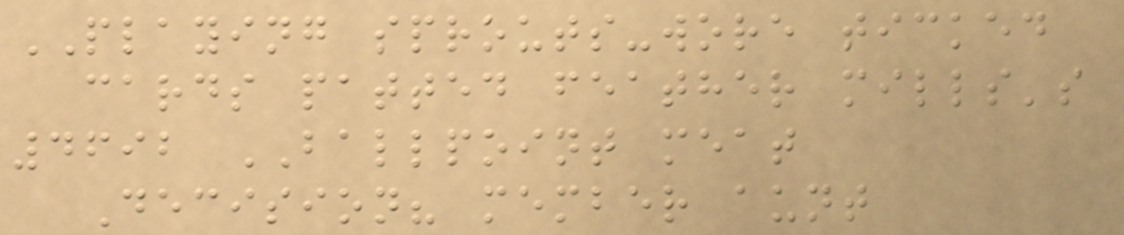PLAYING sprouts-wore ticked
cards patted feather mills's
4692 BALLPOINT meat
Decision? member aunt
